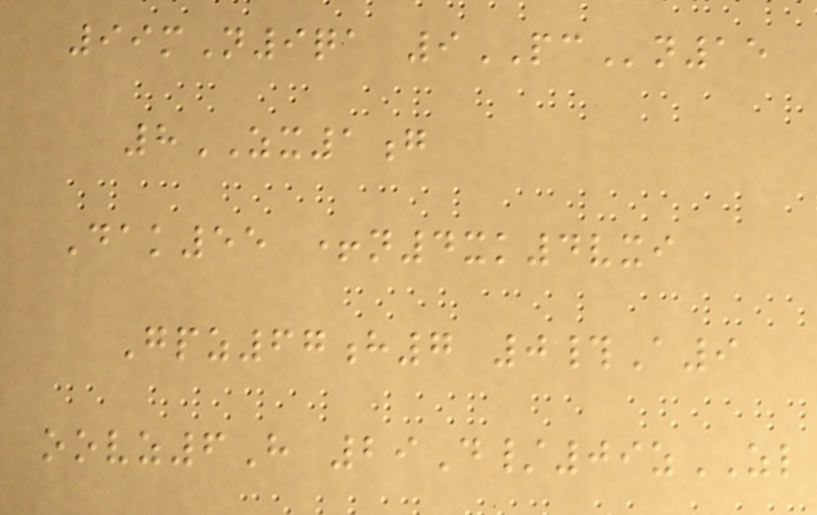99mN9qa 9PCn15
8ZX1g
Dak55 +n4xk4vxi
Gpz67h7 0#A9
oovz6H 29D/09zZL
